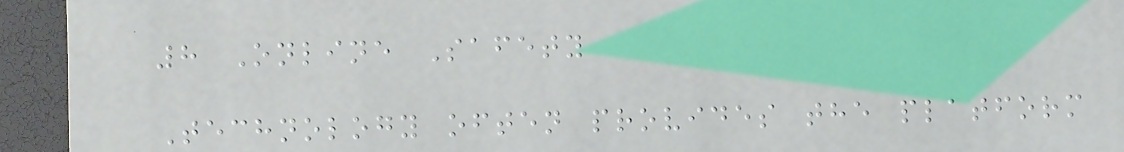8 Online Safety
Technology often provides the platform
